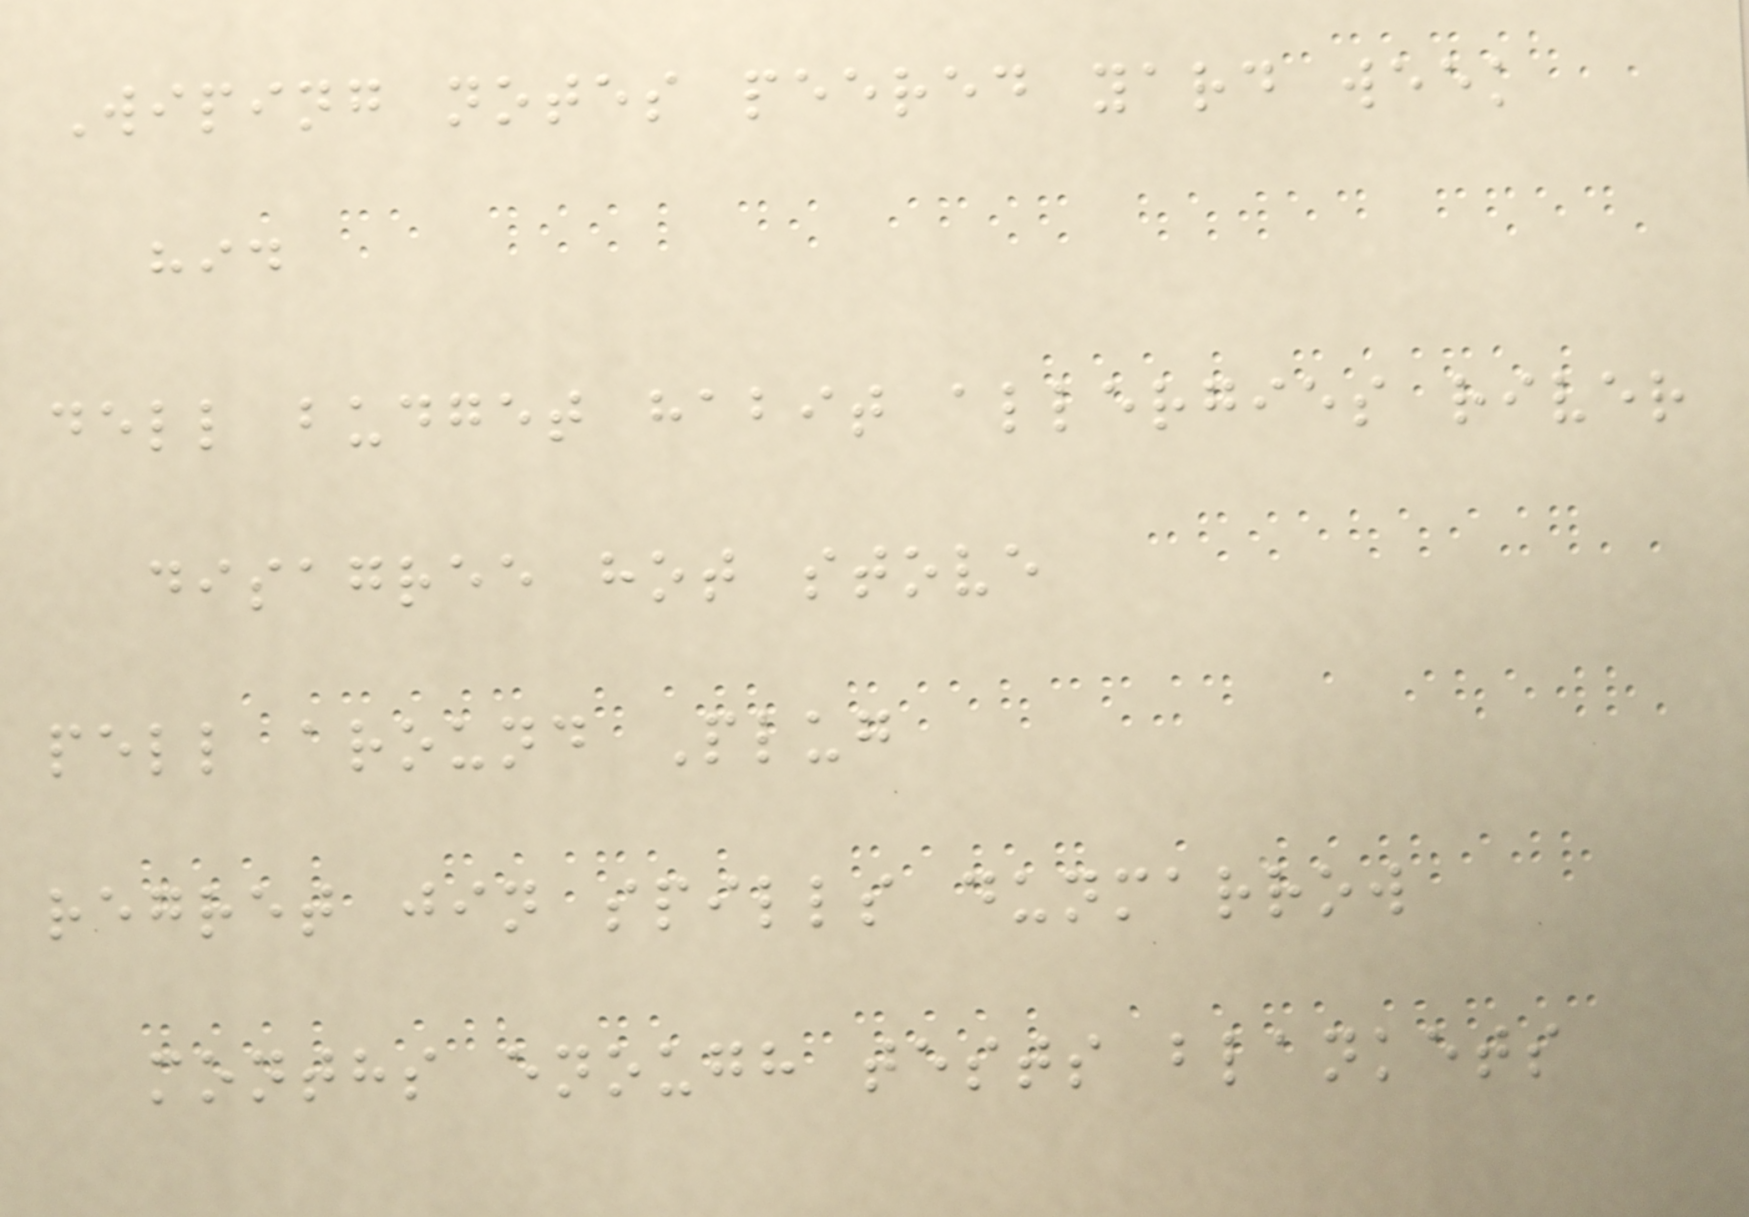Wiping notes peered yard week
hid
dell budget habit allergies river
disagree hot stove
pell around Plug
regret jin spills dunmarrow
months enough tests blankets
